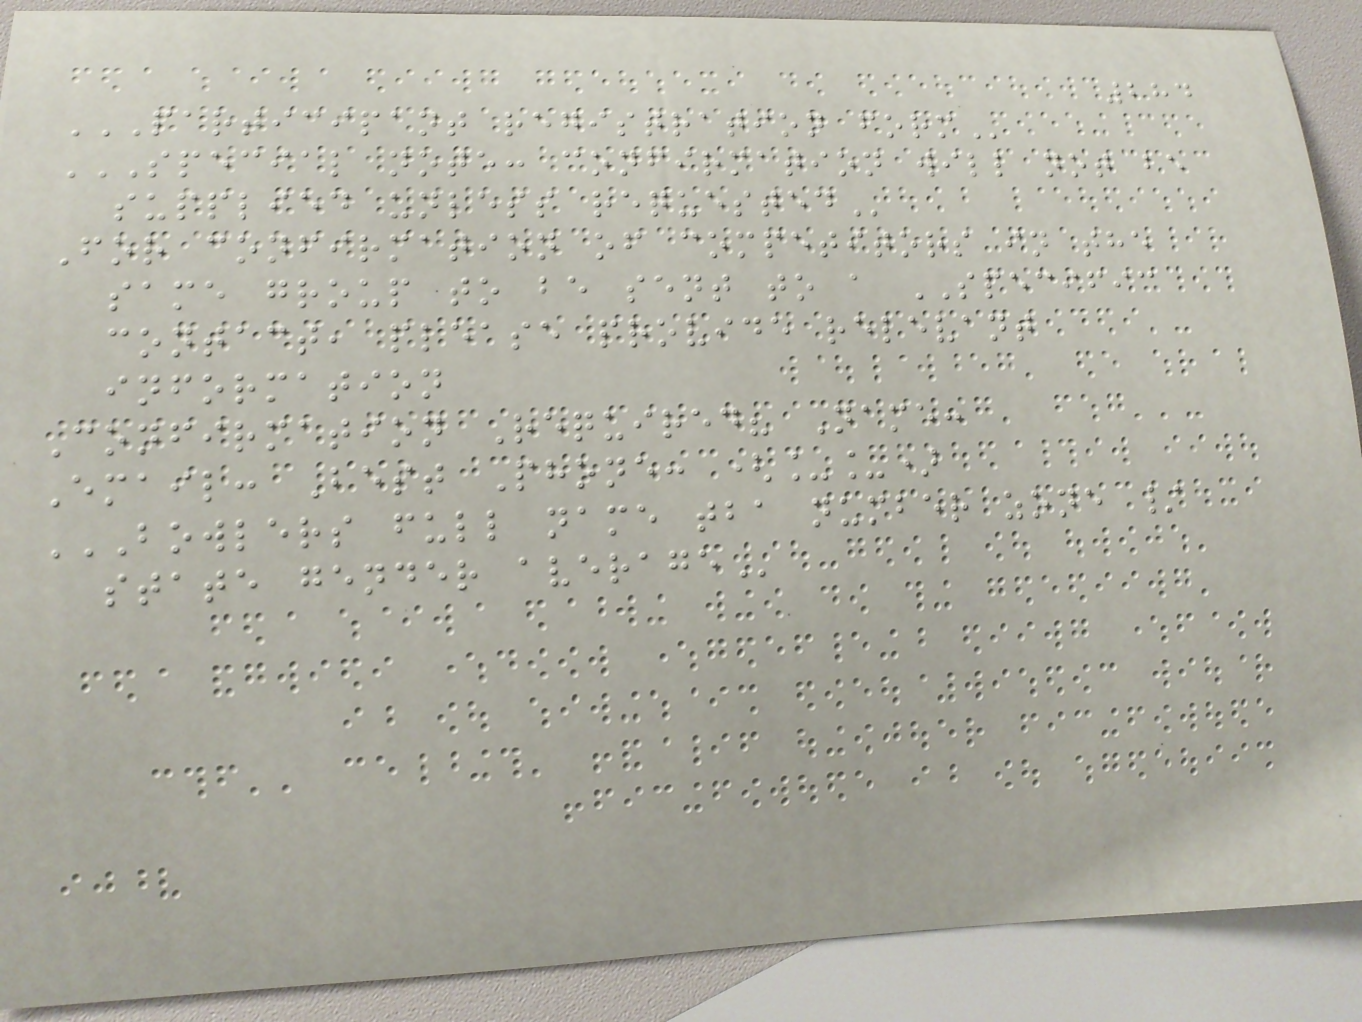284
PARTICIPANT REGISTRATION FORM
SPECIAL NOTE: CONFIRMATION WILL NOT BE
SUPPLIED UNLESS REQUESTED
For confirmation of competitors in the
same group to be sent to a SPECIFIC
contact, please provide relevant
information
Confirmation Required? Name:
Email: Best Phone: (__)
BOWLERS FULL NAME TBA NUMBER ZONE /
STATE GENDER AVERAGE
